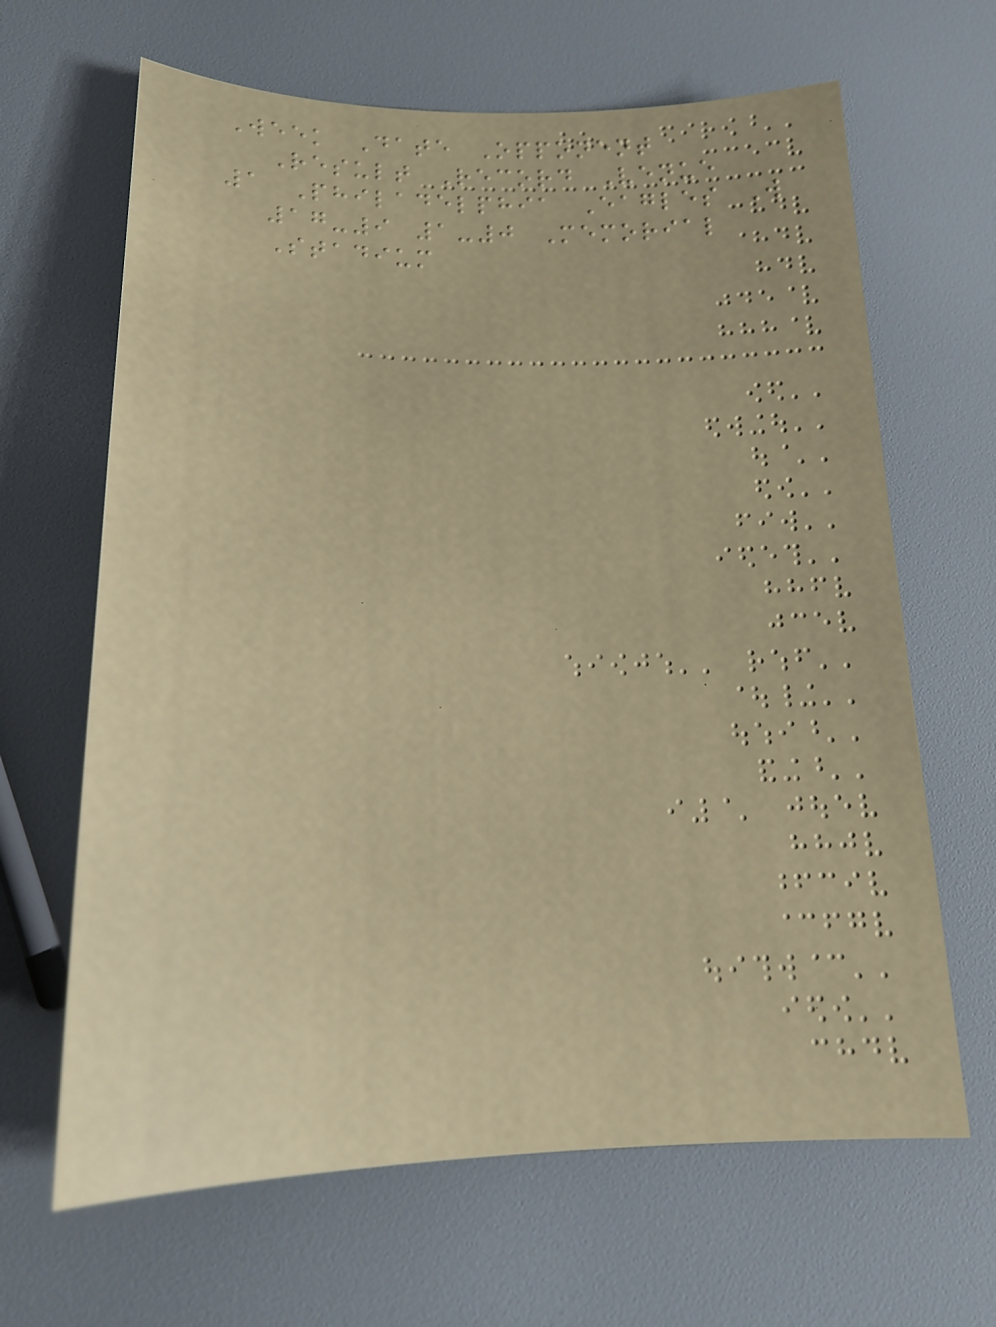Week Date Opponent
Result Record Venue
1 Philadelphia Eagles W
17-9 1-0 Memorial
Stadium
